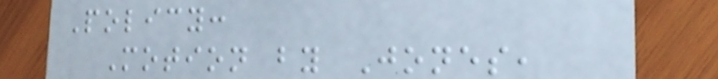Policy:
Motion by Jones,
